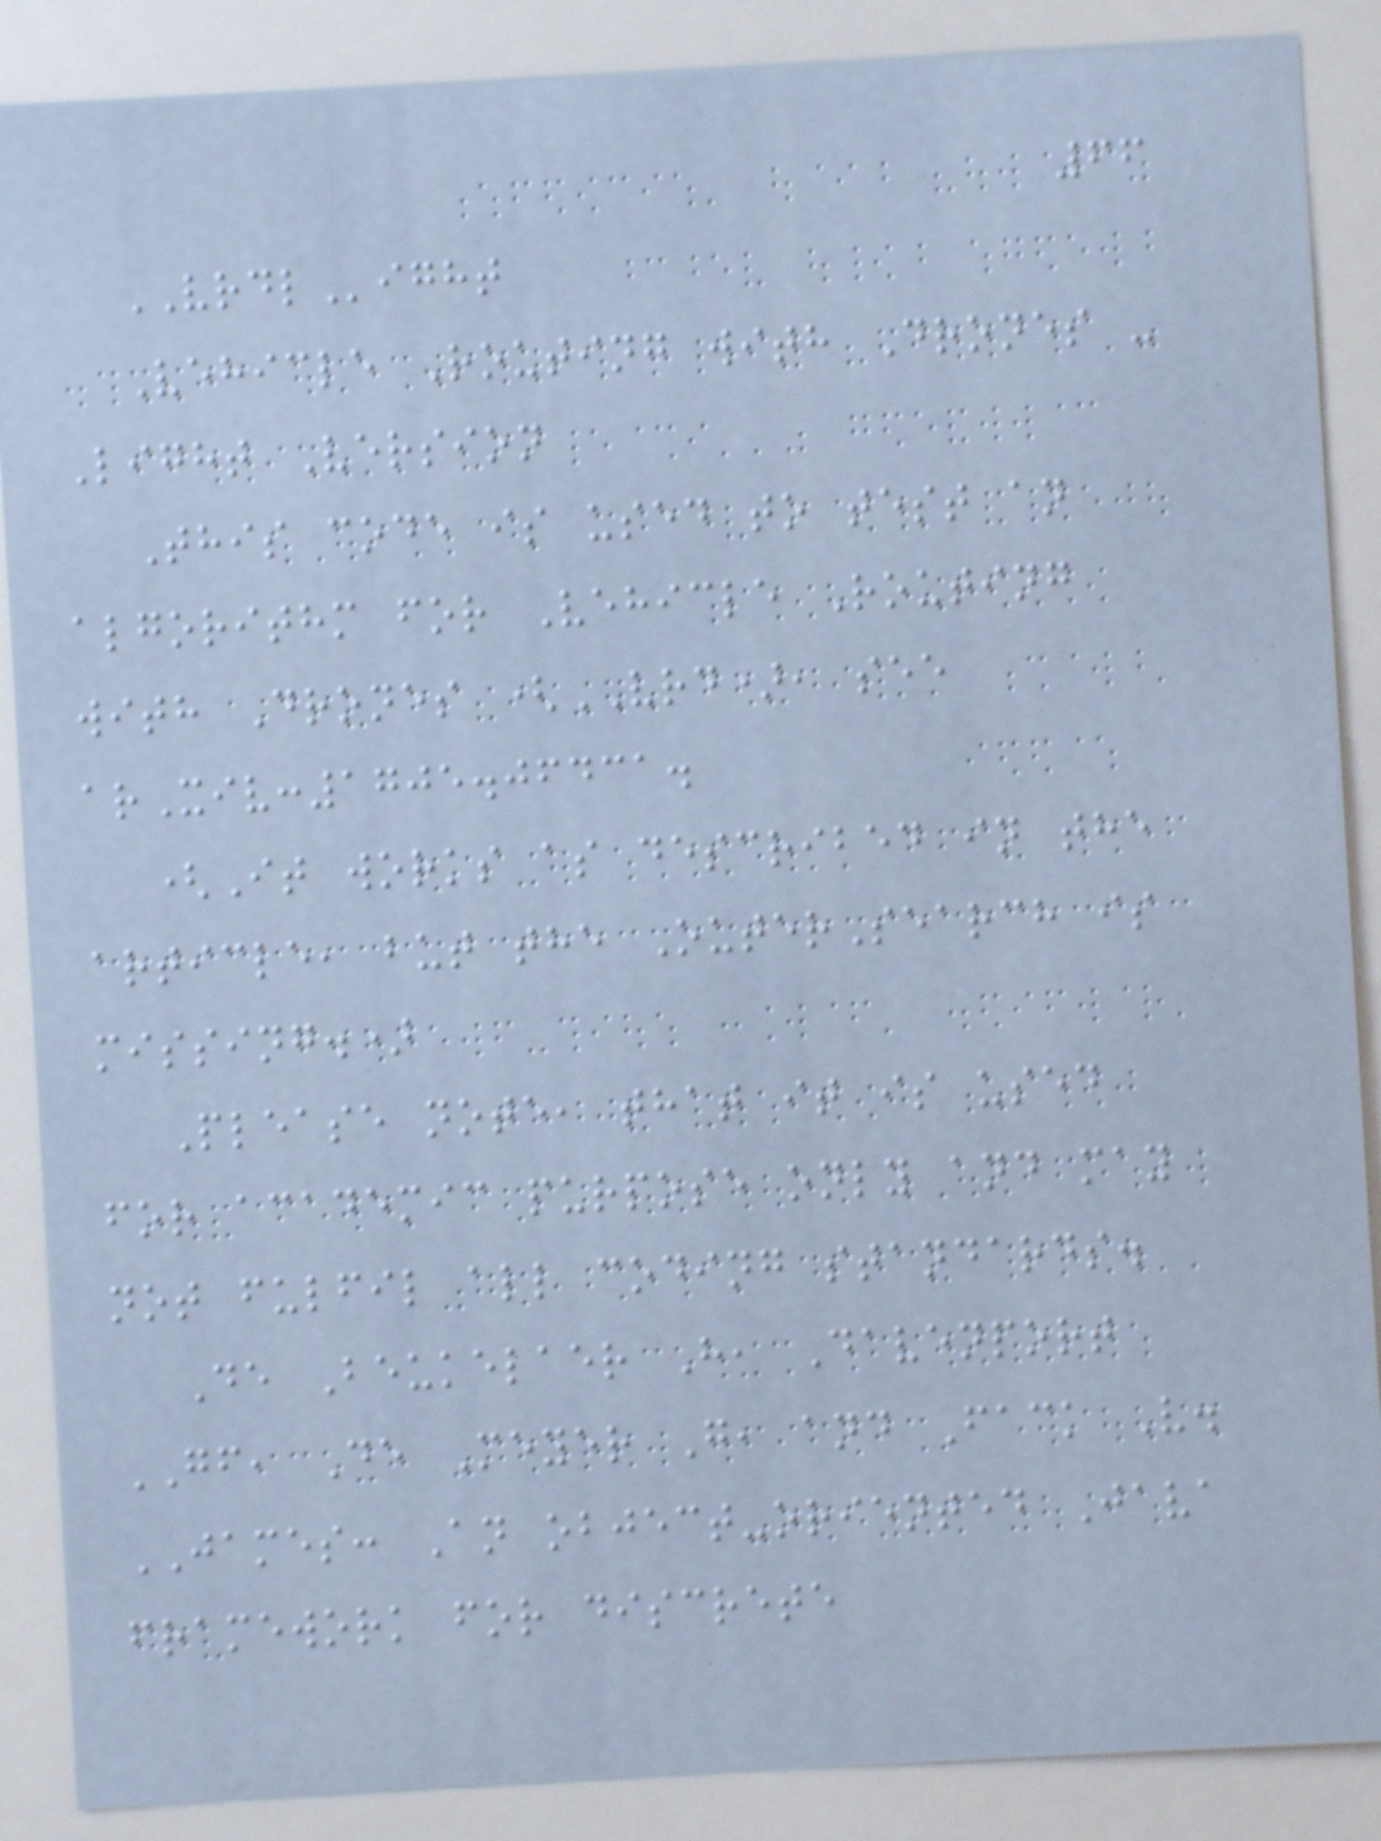66
VRDLight
Vehicle Routing with Drones -
Light Version
This code is used to test an
algorithm for Vehicle Routing
with Drones (VRD), see
arXiv:1705.06431.
(It works as described in the
article, but the OuterSearch is
missing.)
Please note, that it is used
for academic purpose only and may
not fulfil all coding standards.
De Beukelaer H, Davenport
GF, De Meyer G, and Fack V.
JAMES: An object-oriented Java
framework for discrete
